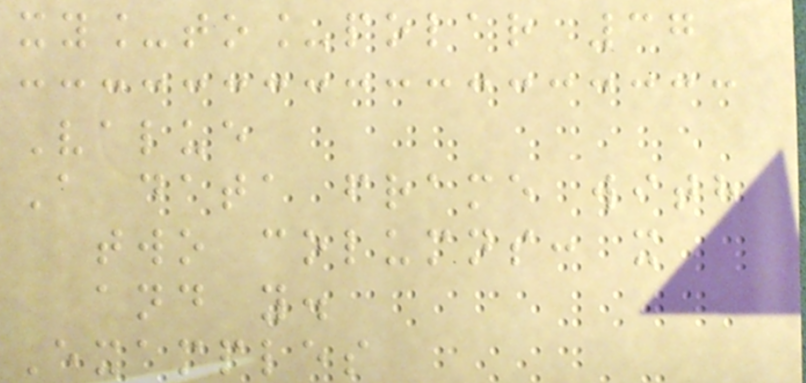xy_to_polar 37
Value
A data frame with
two columns: x
and y.
Examples
